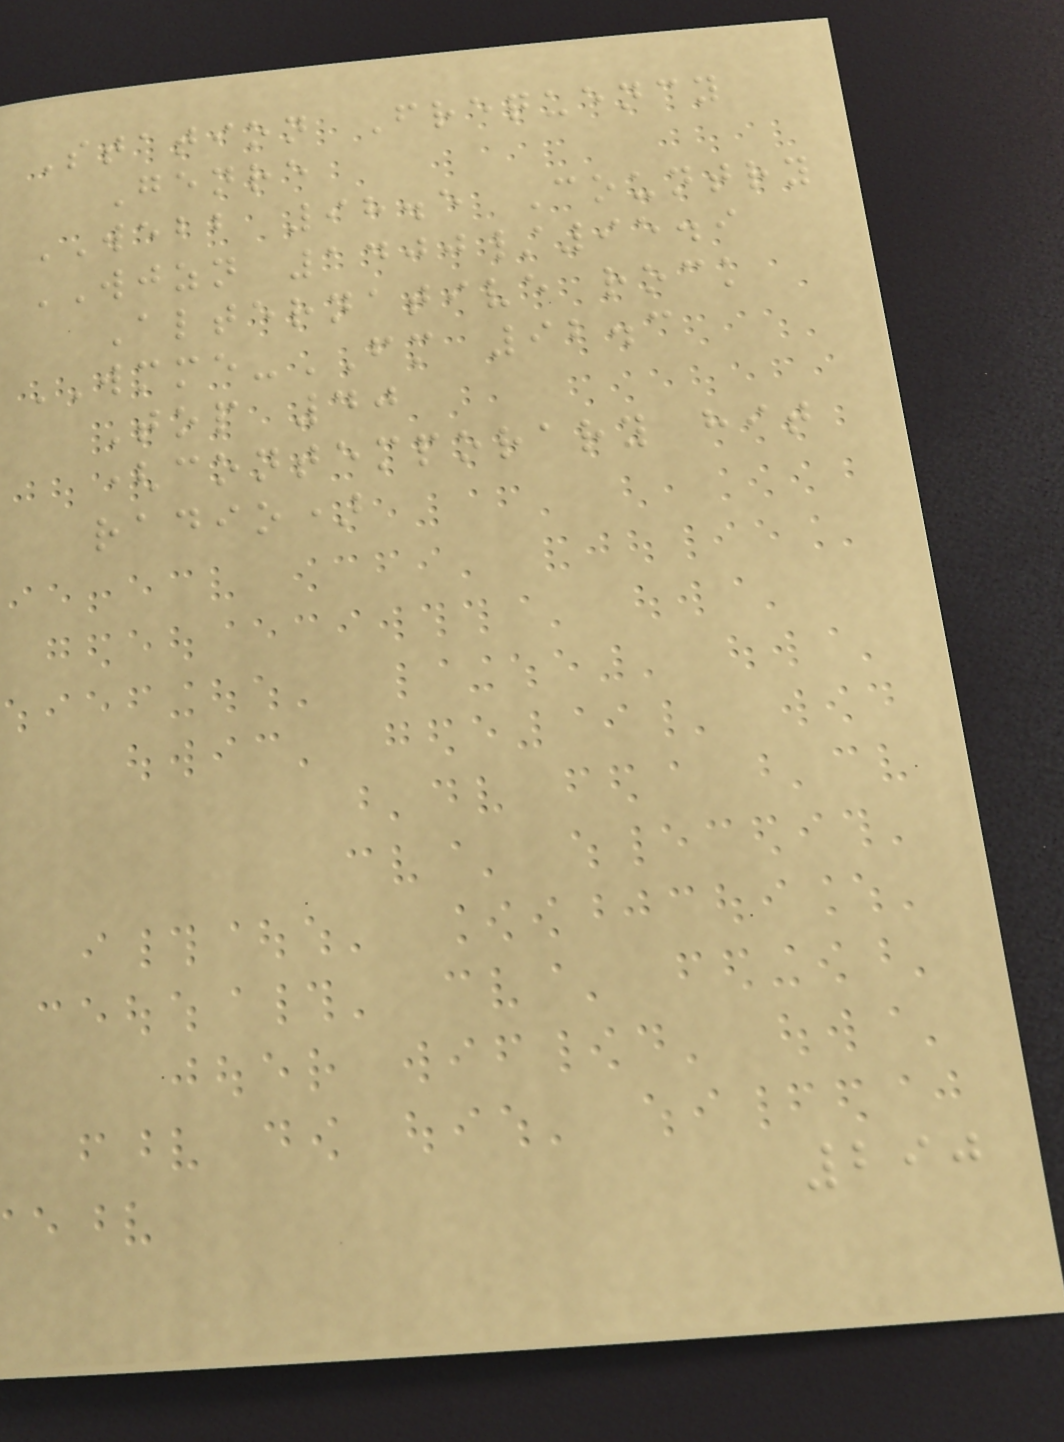Station Frequency
Genre
WEBB 98.5 Country
WJZN 1400/95.9
Alternative rock
WMME-FM 92.3
Top 40
(contemporary hit
radio)
290
